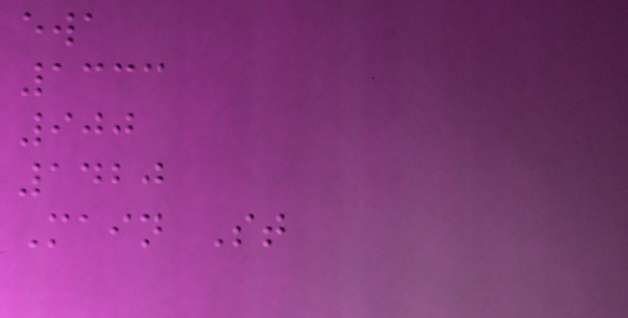ewa
1333
900
1420
Main St
